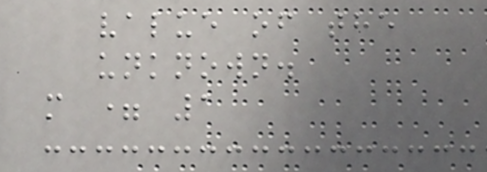value of the
unknown.
m = 1
